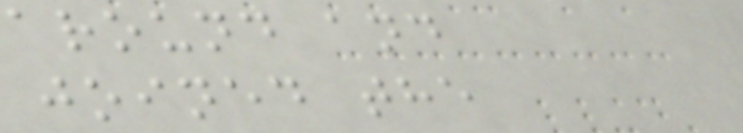around and
joined the
